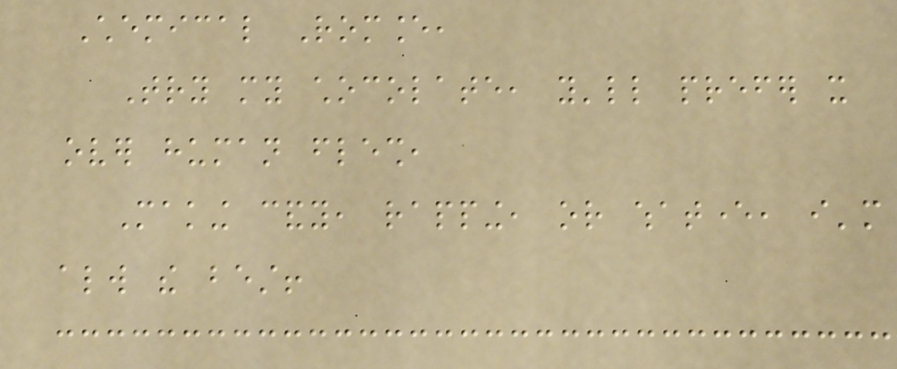Chemical Romance,
Try my chocolate, you'll prefer it
over human flesh,
Making candy, rapping, or whatever, i'm
always the best!
